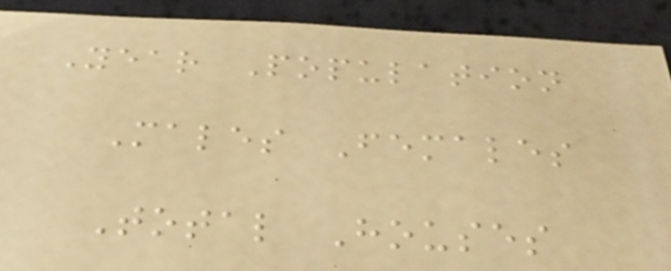Year Population
Males Females
Total Houses
